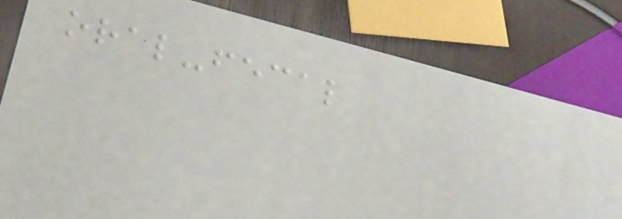oral-fecal
